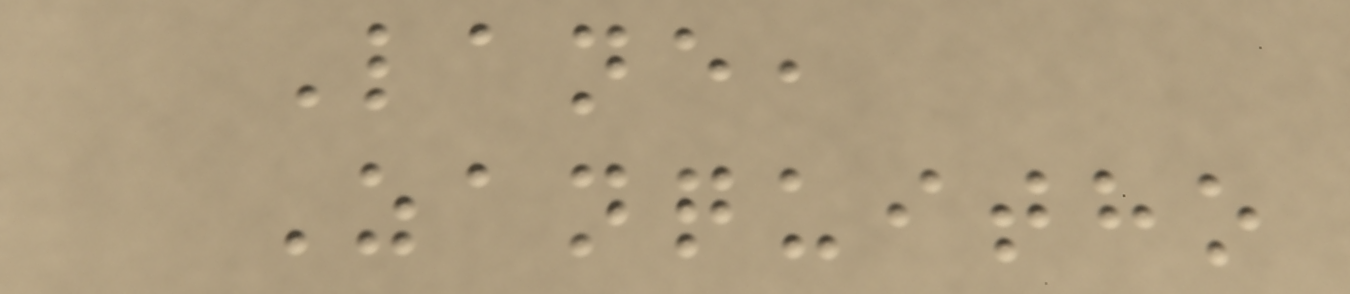Lane,
Zanquitho
